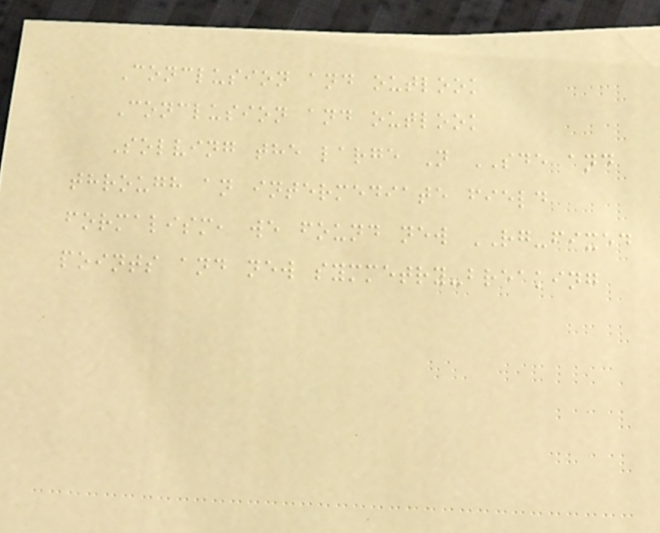Conclusion and outlook
Conclusion and outlook
Solving the large N SDE and
through an intermediate field
formalism, we found new RG-fixed
points and new symmetry-breaking
